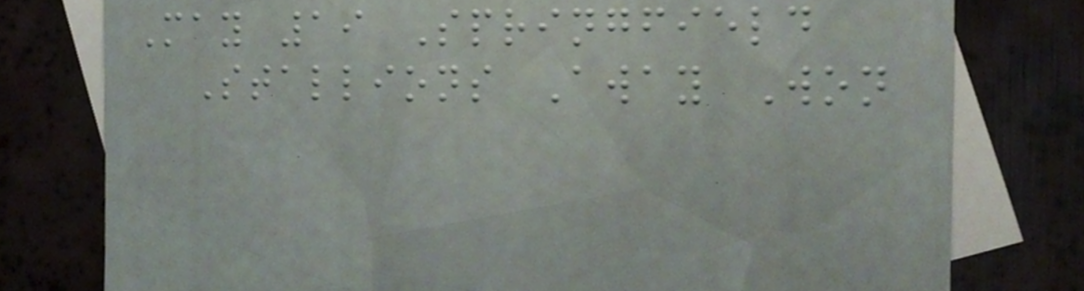May 19 Springfield
Stallions Away Won
